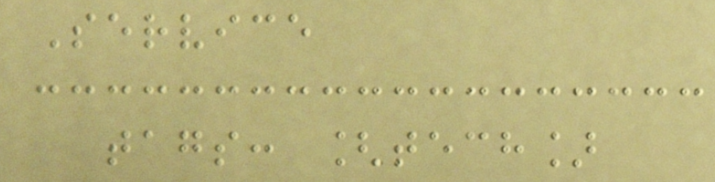Service
tags: [tech]
